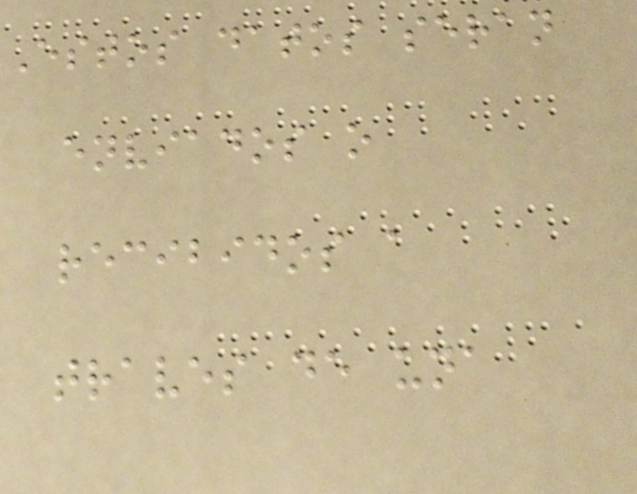Estos datos seran
enviados o
recibidos a
traves de una
